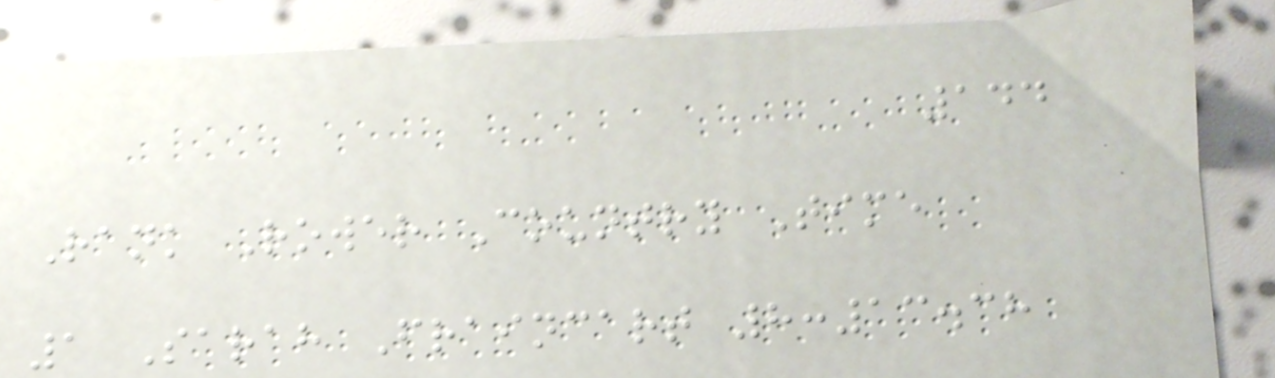144
Rank Rower Country Time
1 Sarah Fraincart 8:13.38
